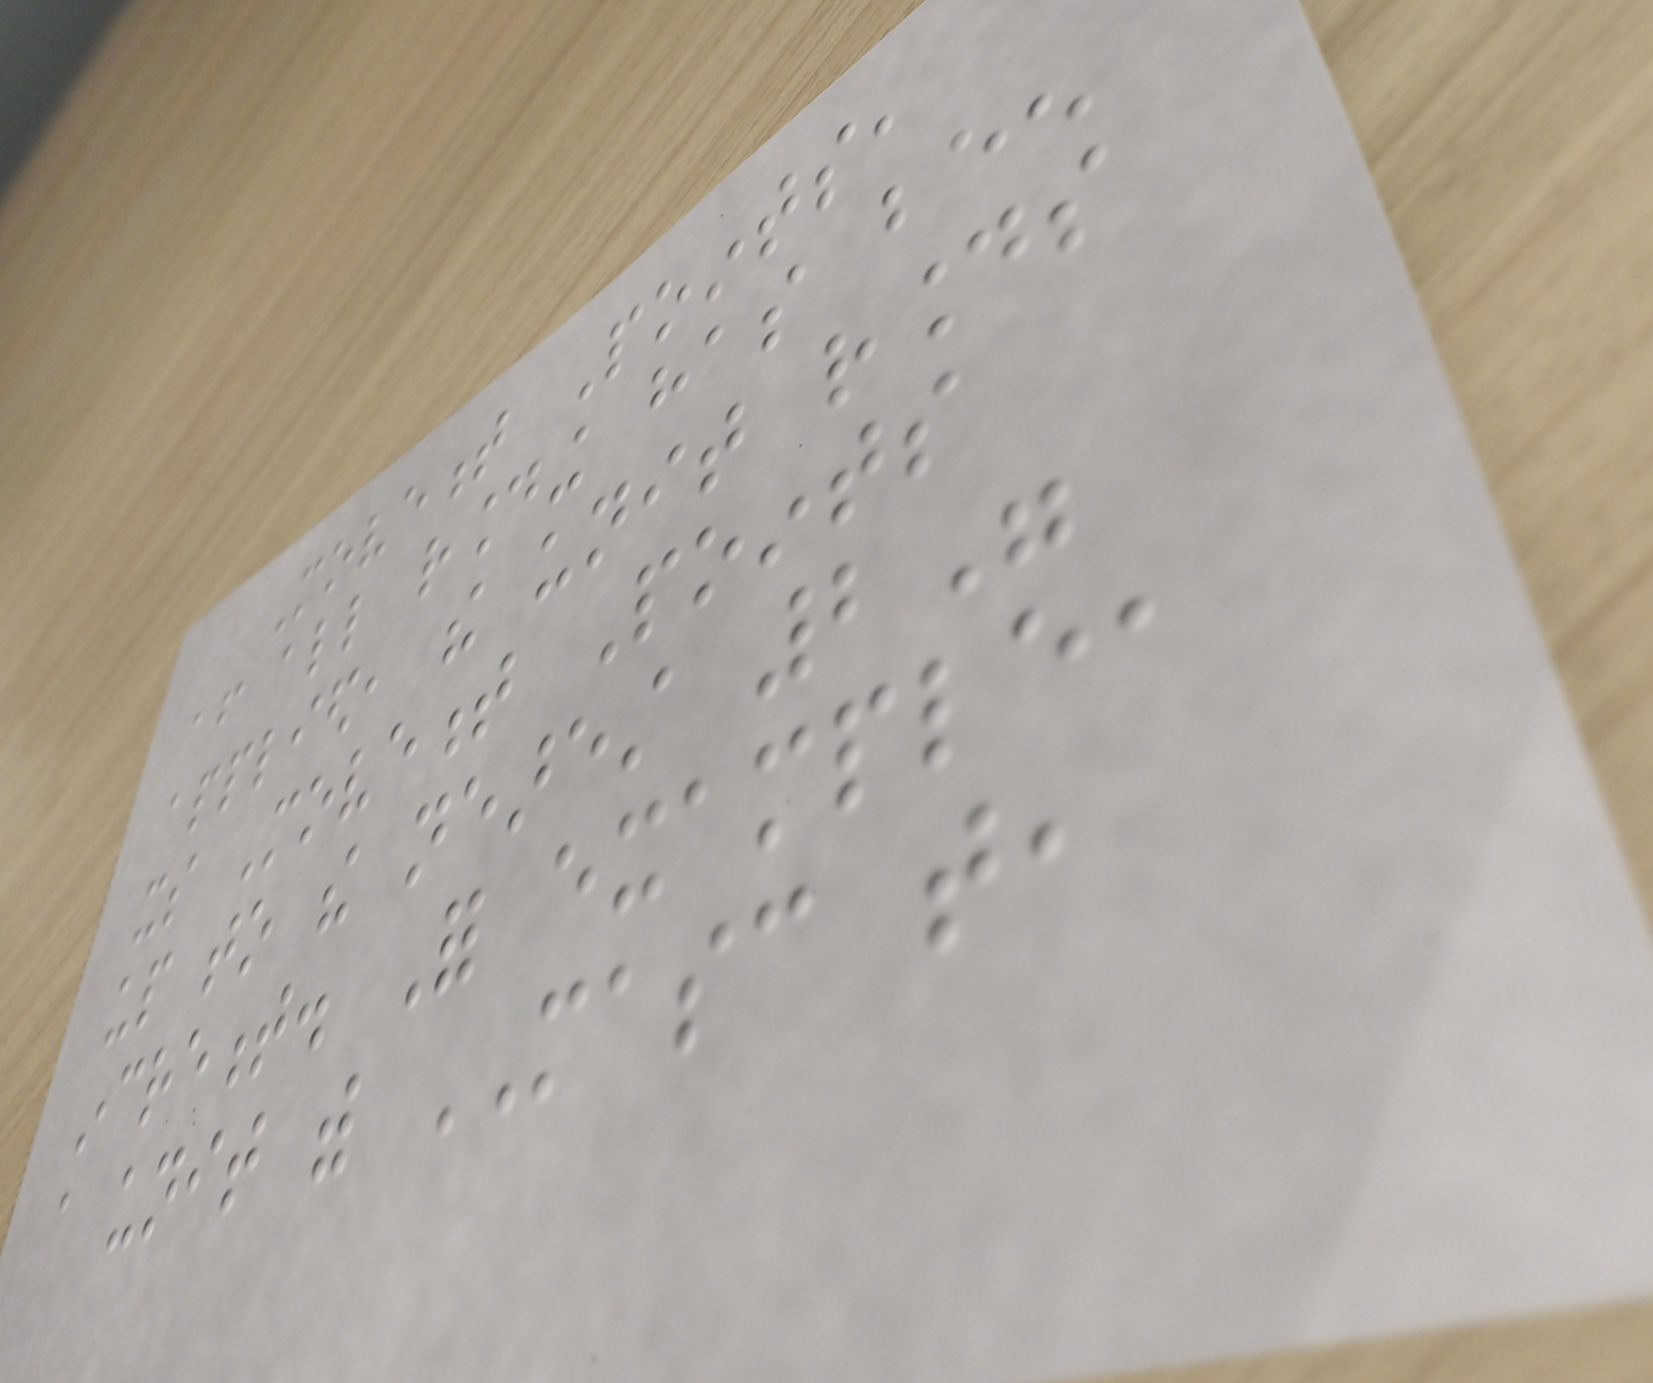Movement Points,
after all rounding has been
applied, the unit rounds
its Movement Points
up to the nearest 2"
increment. For example,
a unit with MASC that,
